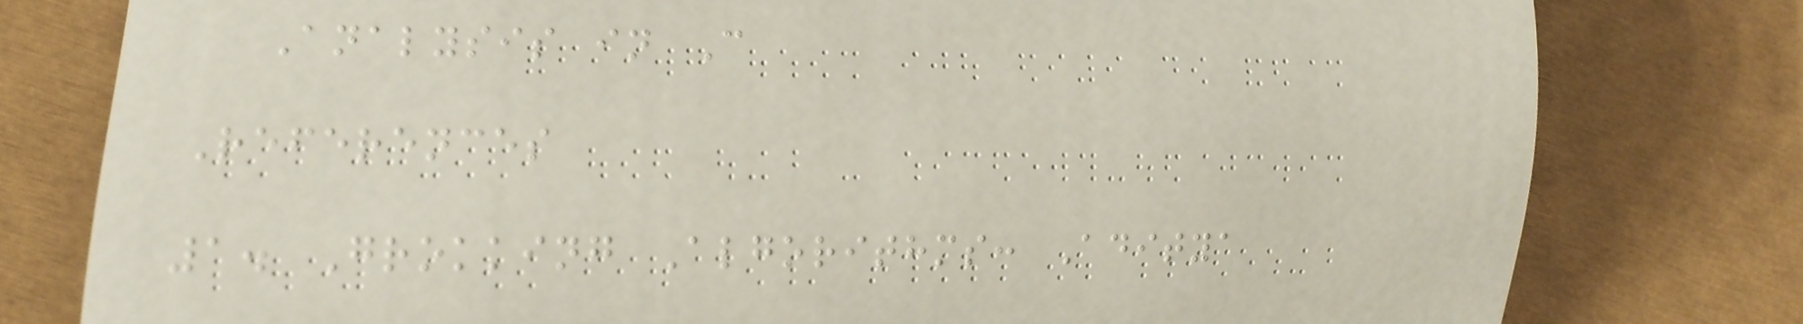Analysis in C
References
1. Grokking Algorithms: Aditya
